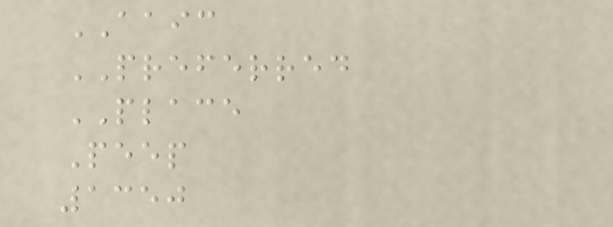AAIC
PREFERRED
PLACE
Peep
1350
